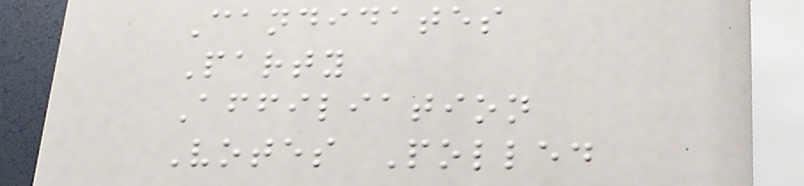Candidates
Party
Affiliation
Votes Polled
